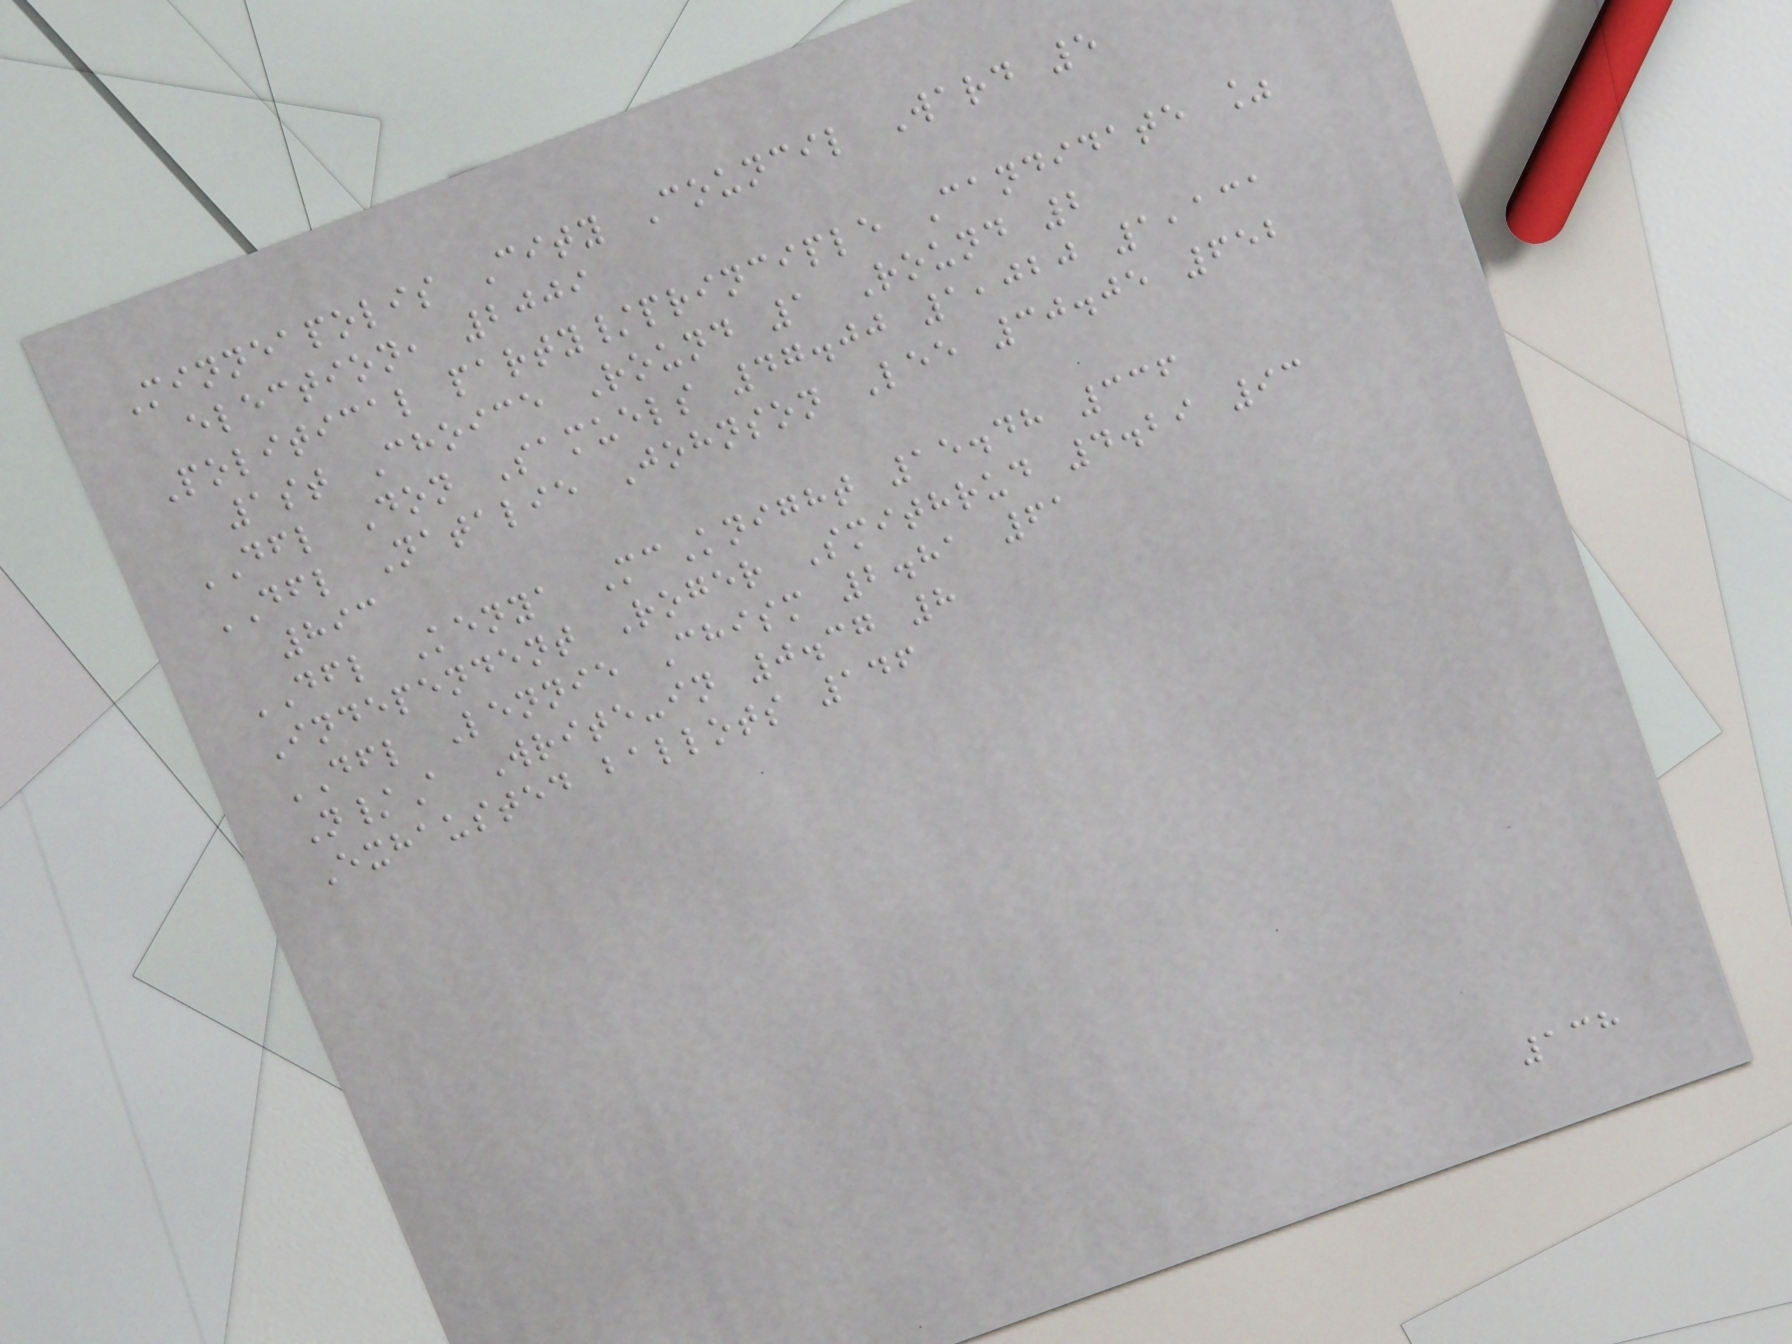Minneapolis City Council Ward 5
election, 2009
Political party/principle Candidate %
1st Choice Round 1 Round 2
DFL Don Samuels 47.00 1,020 1,131
DFL Natalie Johnson Lee 30.05 652
893
DFL Kenya McKnight 15.48 336
Independent Roger Smithrud 4.29 93
DFL Lennie Chism 2.81 61
N/A Write-in 0.37 8
Exhausted ballots 146
138
